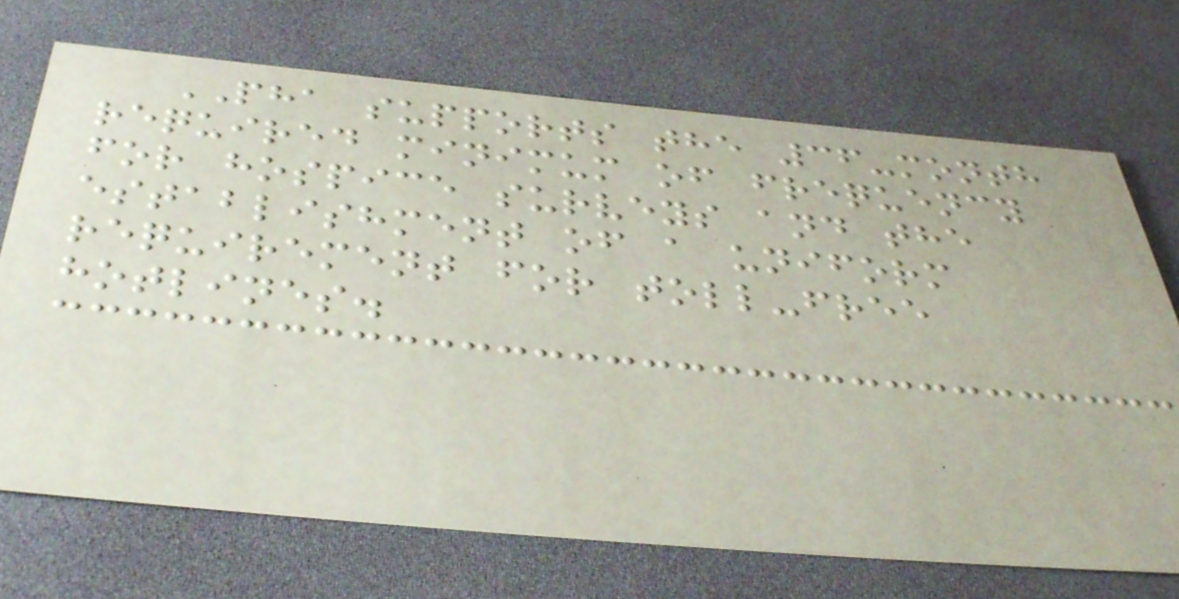PHA supports the 36-month
required minimum of frequency
for hospice surveys and the
establishment of a uniform
requirement for toll-free
hotlines.
